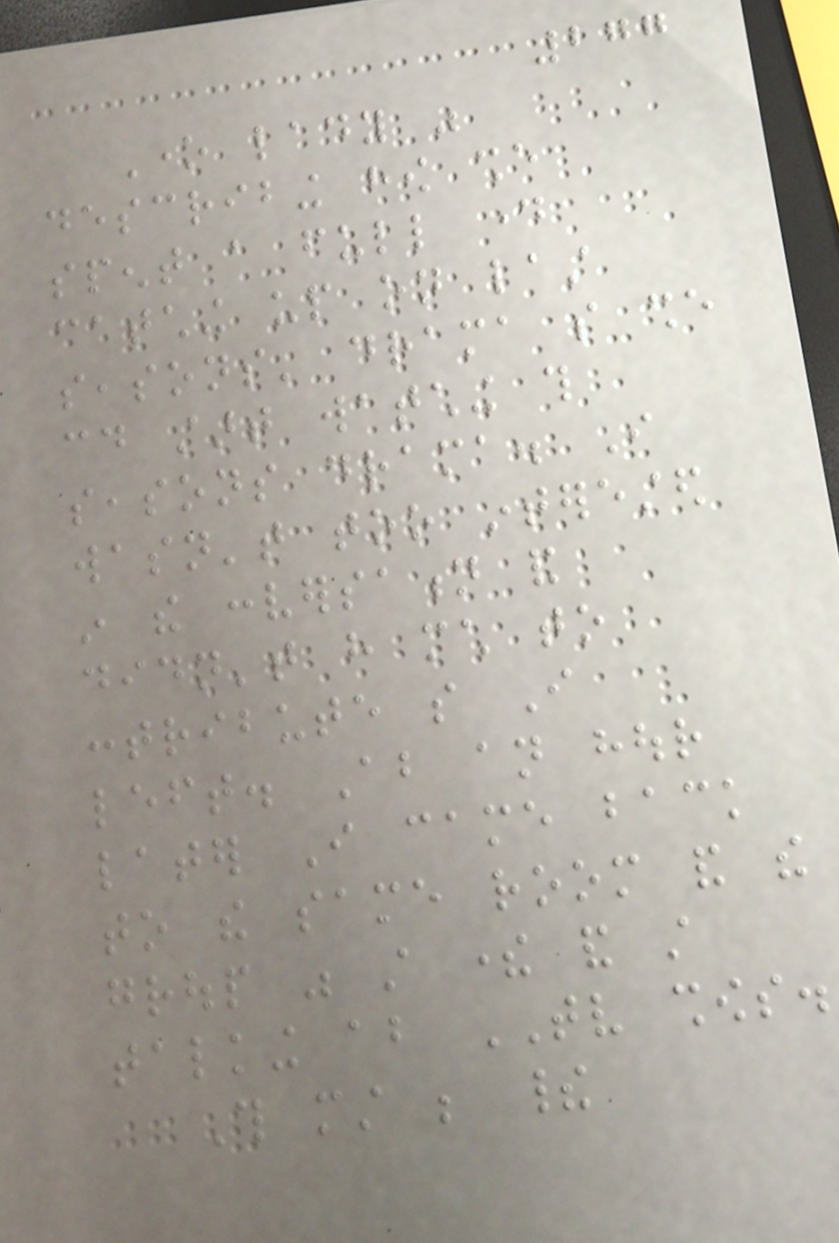277
One lady was
describing how she
spent a full day
catching up on last
seasons' drama so she
could start watching this
seasons drama. I
wasn't too interested
in the conversation and
didn't have much to
contribute so I
left. About an hour
later I came back
to the same room and the
group was still there and still
talking about TV shows.
This must be their
